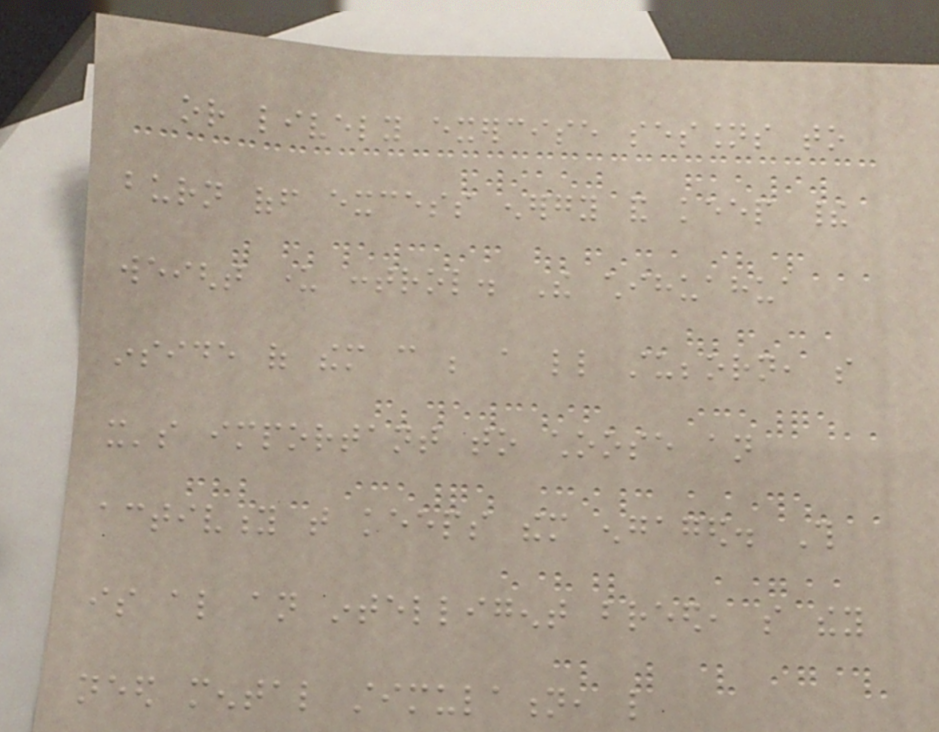or lively exercise sessions to
burn off excess energy and keep their
weight under control. The chihuahua
inside of them can be a little stubborn, so
it's important to choose an
activity that keeps them engaged. This
is also an intelligent breed, so they
need mental stimulation, like
